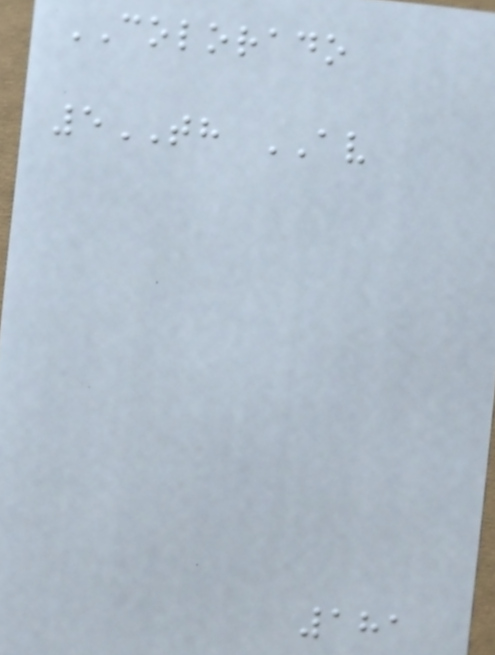COLORADO
5TH AV
181
